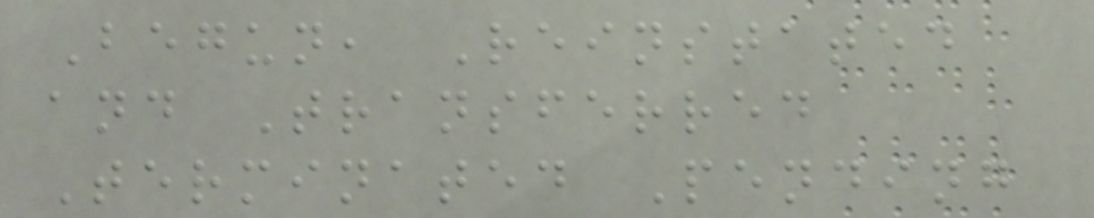Begun, Reinstated
and Transferred
Terminated Pending
